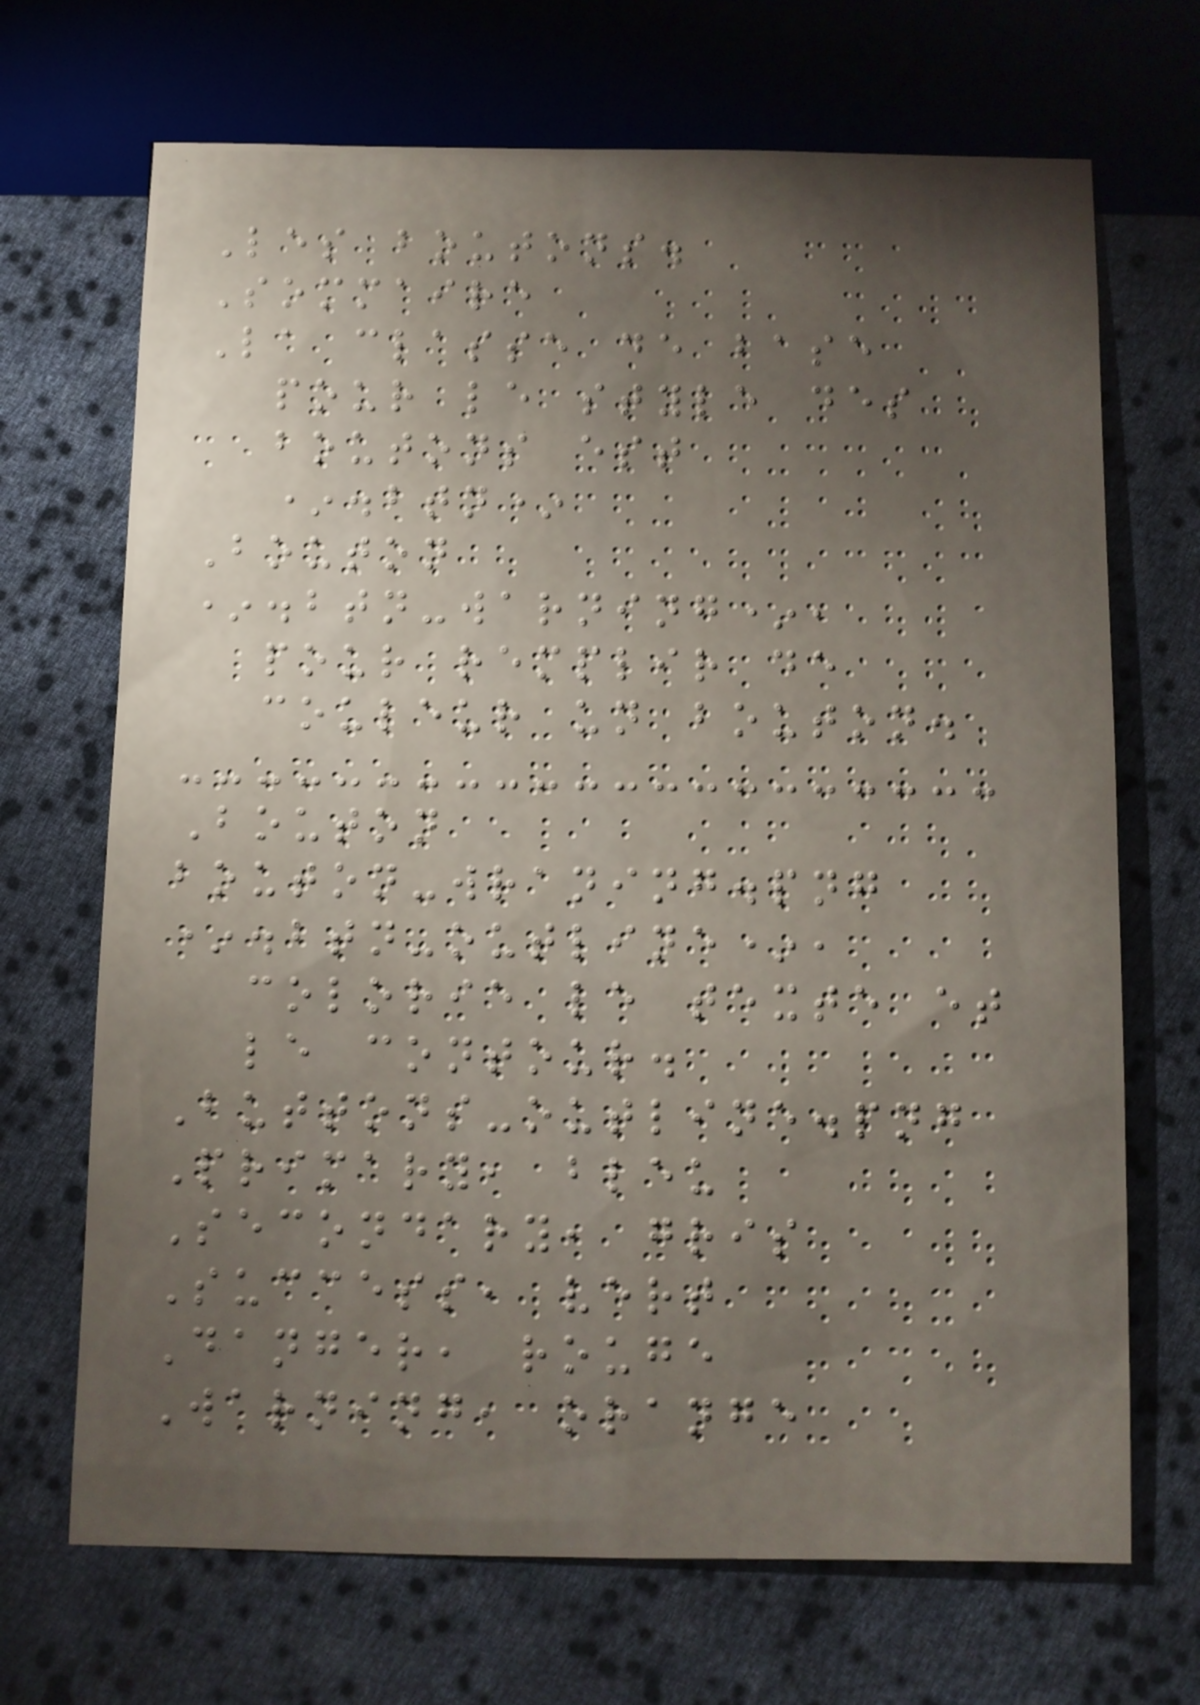Les boutons.
Sommaire
La classe de base
pour le style des
boutons est
*.btn*
Bouton
*.btn-warning*,
pour remplir de
couleur un bouton.
Bouton
bouton-wraning.png
*.btn-outline*,
colorie le texte et
le contour.
Buttons-outline.png
Primary, bleu
Secondary, gris
Success, vert
Danger, rouge
Warning, orange
